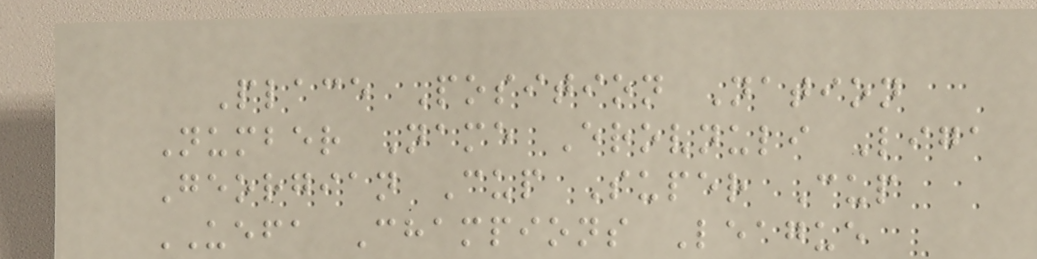Place Position Nation
Number Name Erovnuli Liga
Georgian Cup Super Cup
UEFA Champions League
